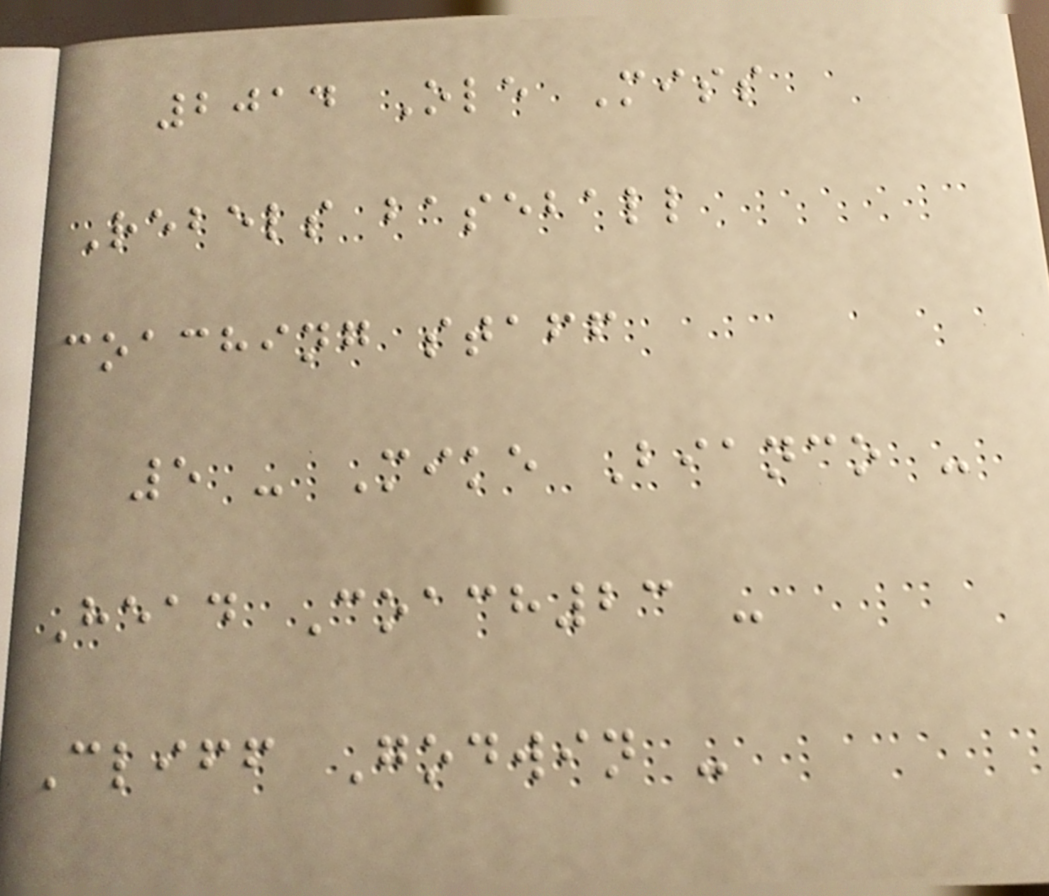2014 Ole Miss
Rebels baseball
coaching staff
5 - Mike Bianco -
Head Coach23 -
Cliff Godwin -
